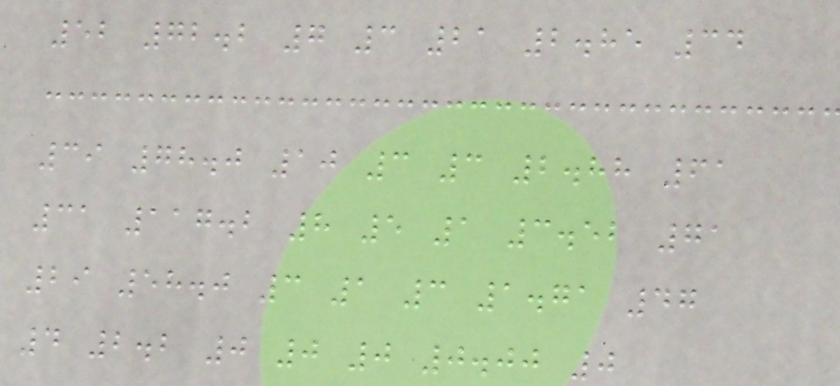52 72.2 7 3 21 2.85 34
39 78.0 10 3 3 2.88 61
31 117.2 8 5 1 3.52 71
29 58.0 3 1 3 1.71 47
4 2.2 0 0 0 0.00 0
